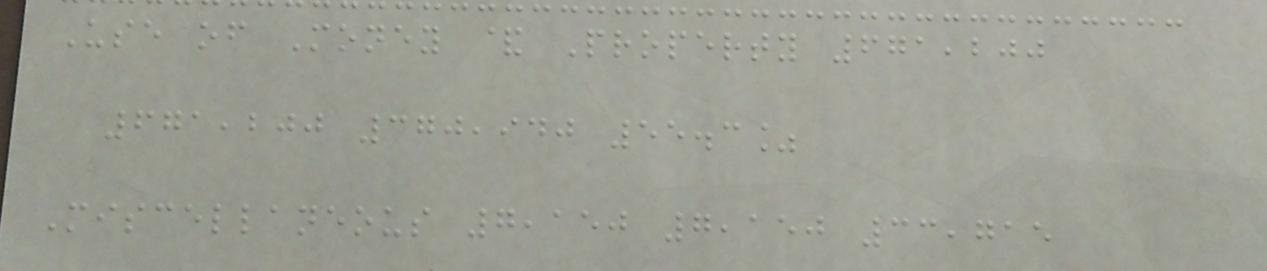Use of Money & Property 671,200
671,200 370,940 55.3%
Miscellaneous 7,150 7,150 33,715
